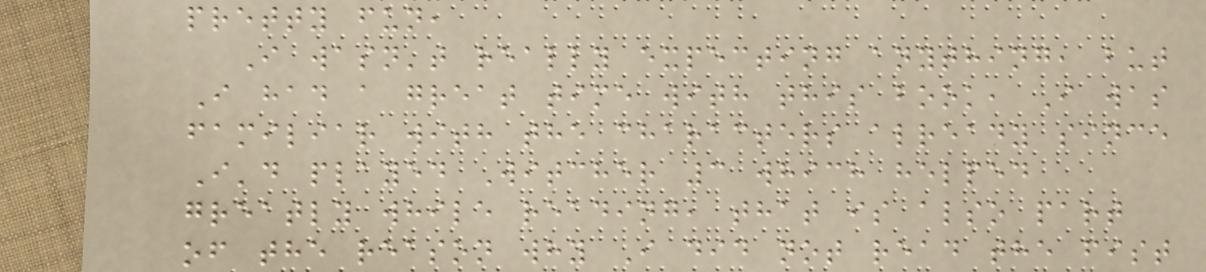pretty fun,
I wasn't really expecting anything, but
I had a great time with this book, I was
familiar with the characters already since
I'd played Witcher 3 which helped
greatly while reading, that is also part
of the reason why I did not read the fist
